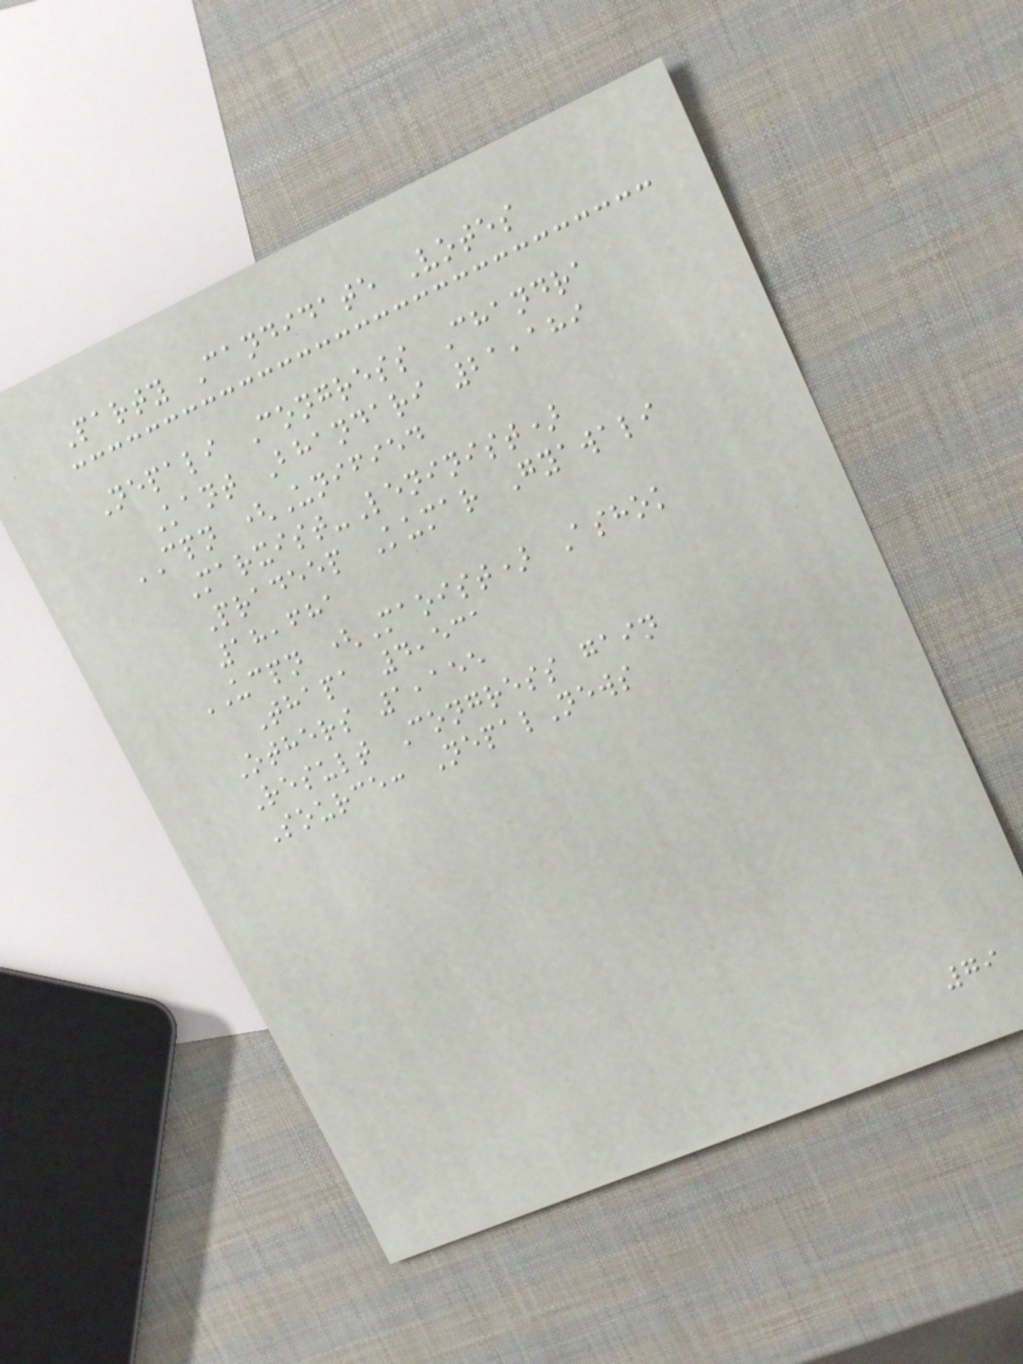Party Candidate Votes
Nepali Congress Chandra
Kant Bhandari 21,189
CPN (Unified
Marxist-Leninist)
Pradeep Kumar Gyawali
18,681
UCPN (Maoist) Ashok
Thapa 4,531
Others 1,155
Result Congress gain
Source: NepalNews
79
